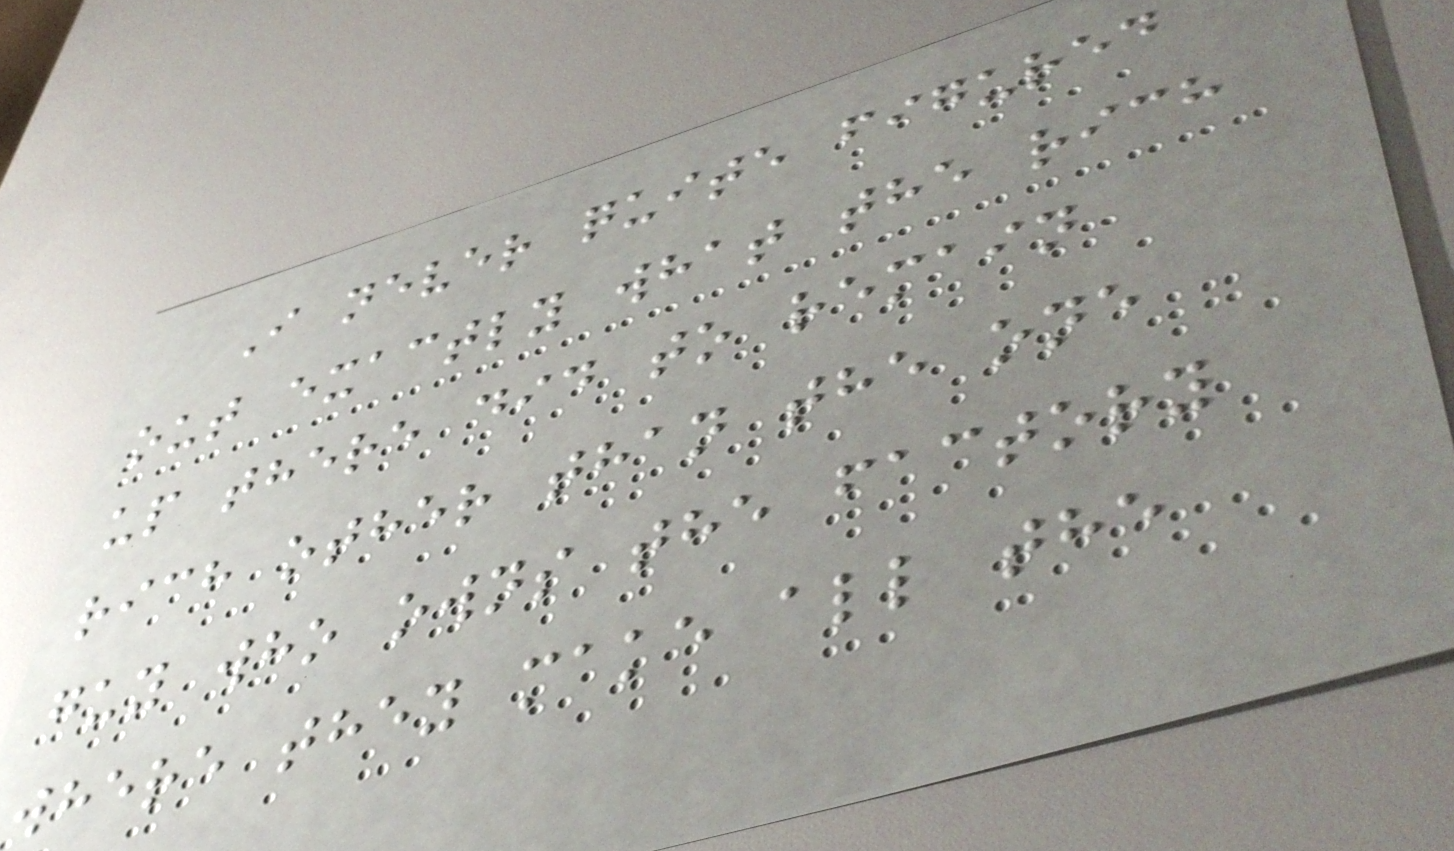I never quite figured
out exactly what the rich
up there did to remain
rich other than the one
guy who owns the factory
where they make all the
